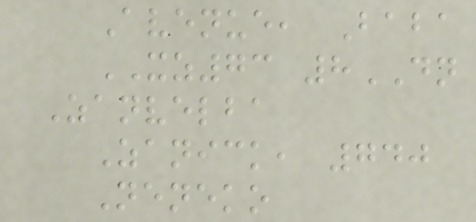Avenue, Baba
XZ73 8DN
Zanvelba
Zanick, 740
Neneko
